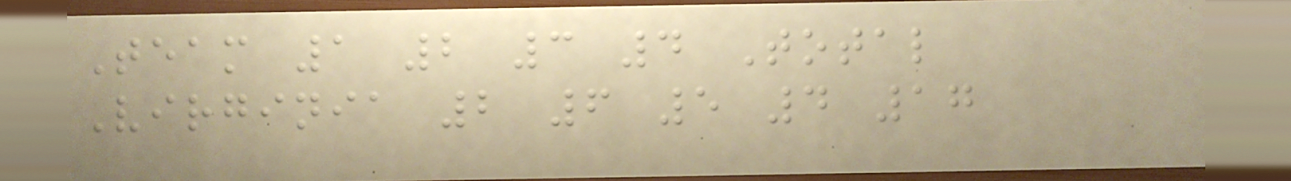Team 1 2 3 4 Total
Virginia 2 6 5 4 17
